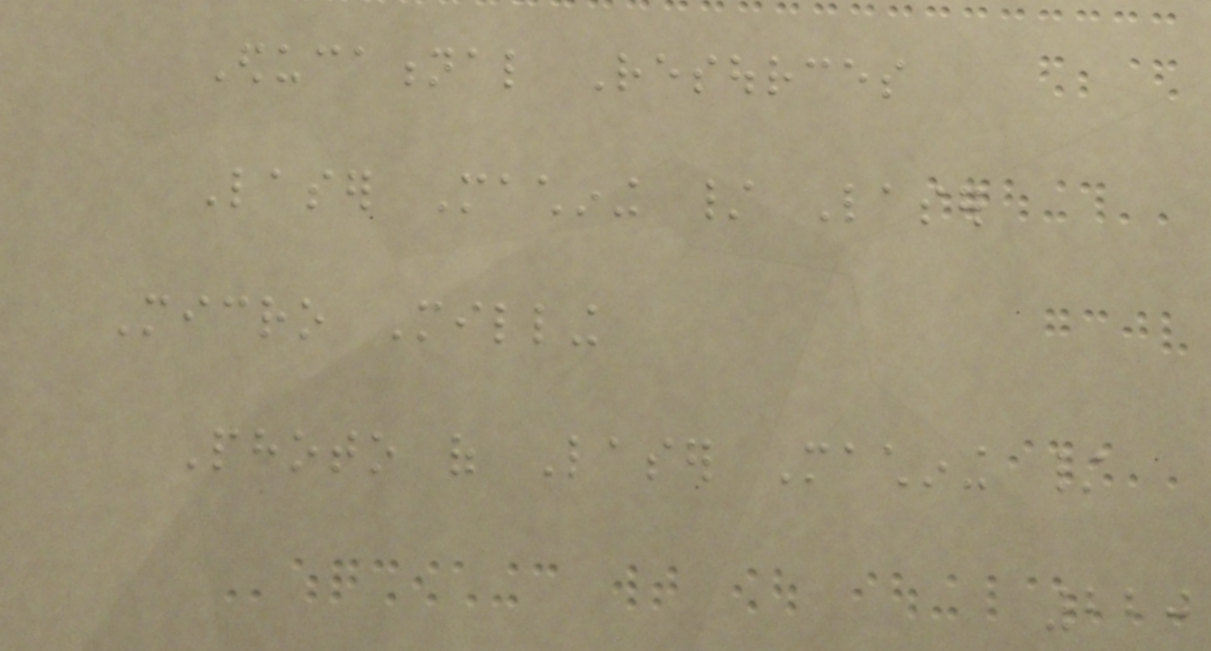Educational Resources
Laser Machining / Laser
Micro Milling
Photo of Laser Machining /
220
